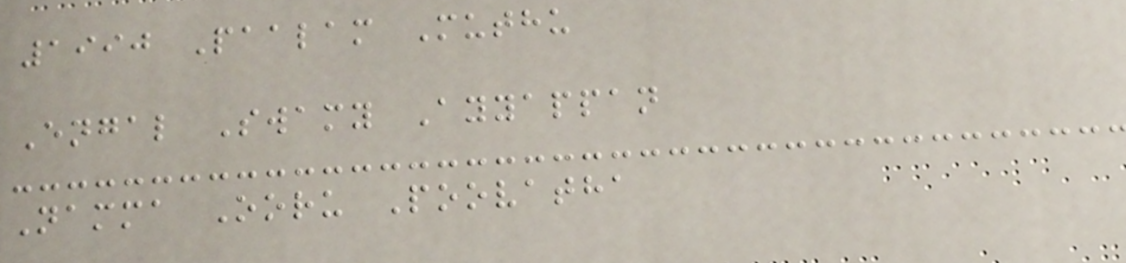1990 Paalam Muthu
Engal Swamy Ayyappan
Namma Ooru Poovatha
